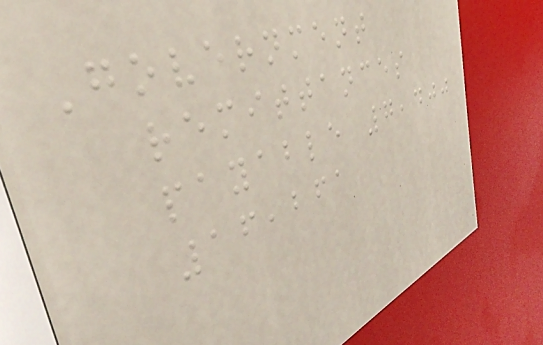Government
remittances
payable 7,400
16,261
